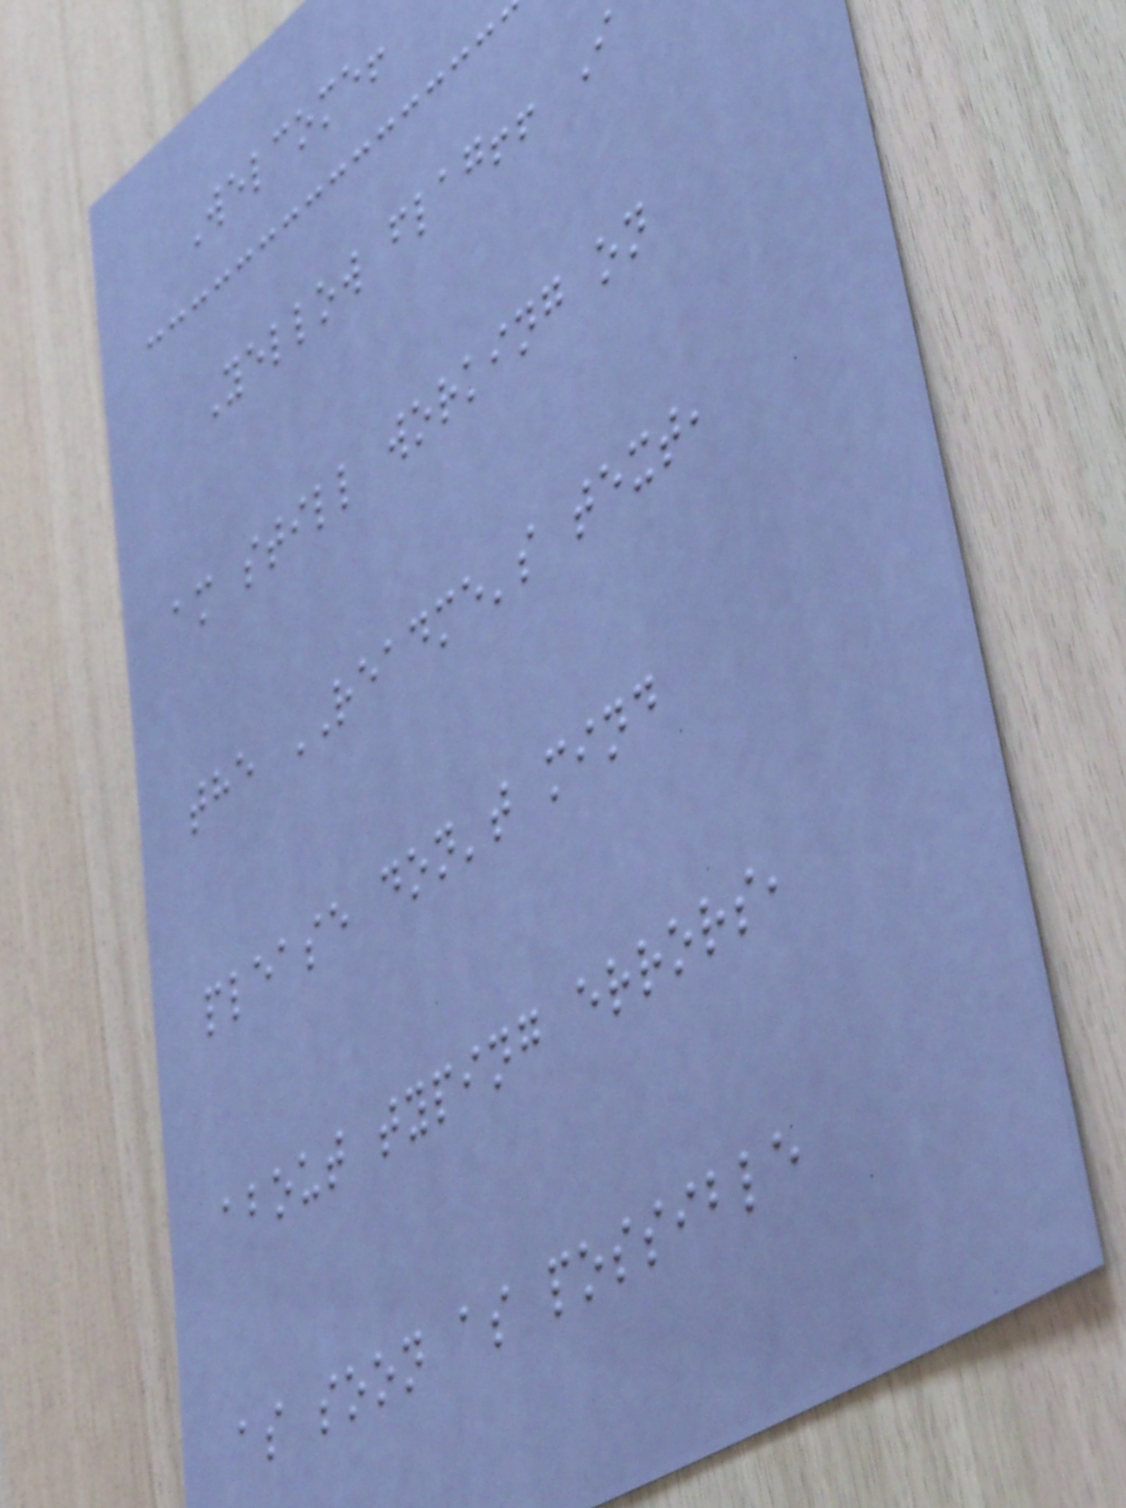Welcome!
Yellow flag!! I
am still working on
the README's text,
please don't mind
about typing errors,
as soon as possible
